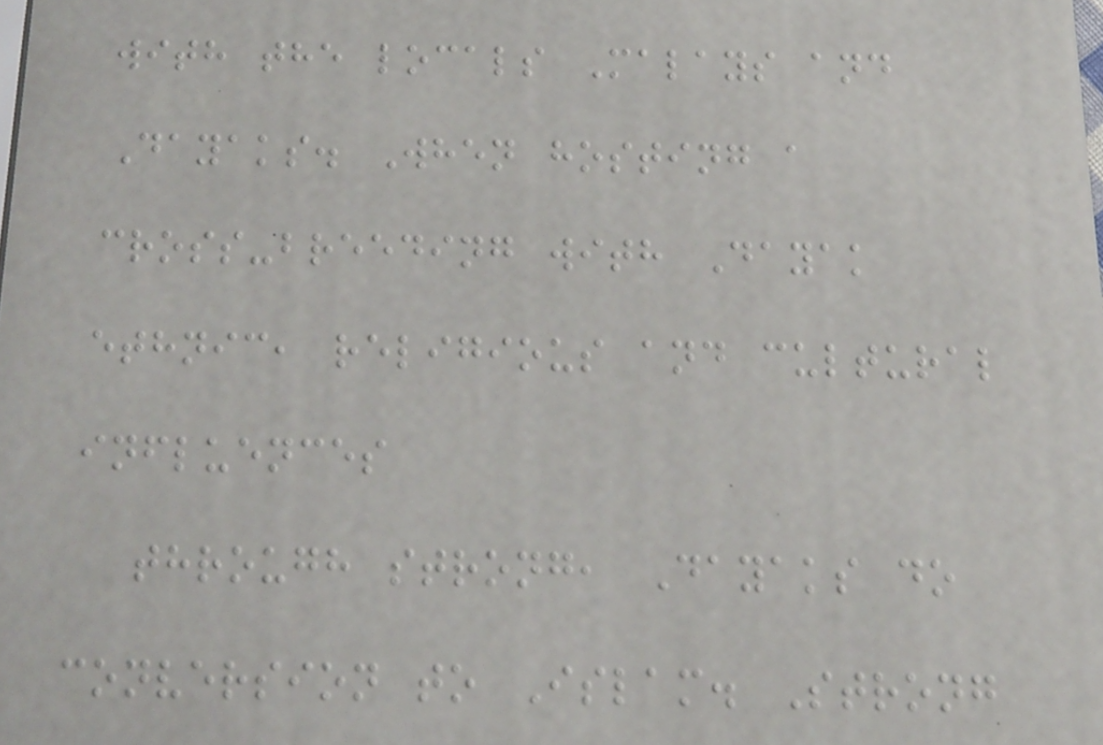with the locals Malays and
Dayaks. When hosting a
cross-breeding with Dayak
ethnic, religious and cultural
influences
through strong, Dayaks do
conversion to Islam. Strong
